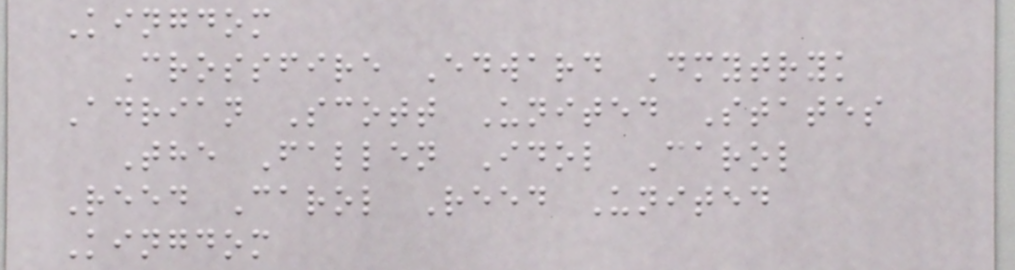Kingdom
Crossfire Edward Dmytryk
Adrian Scott United States
The Fallen Idol Carol
Reed Carol Reed United
Kingdom
